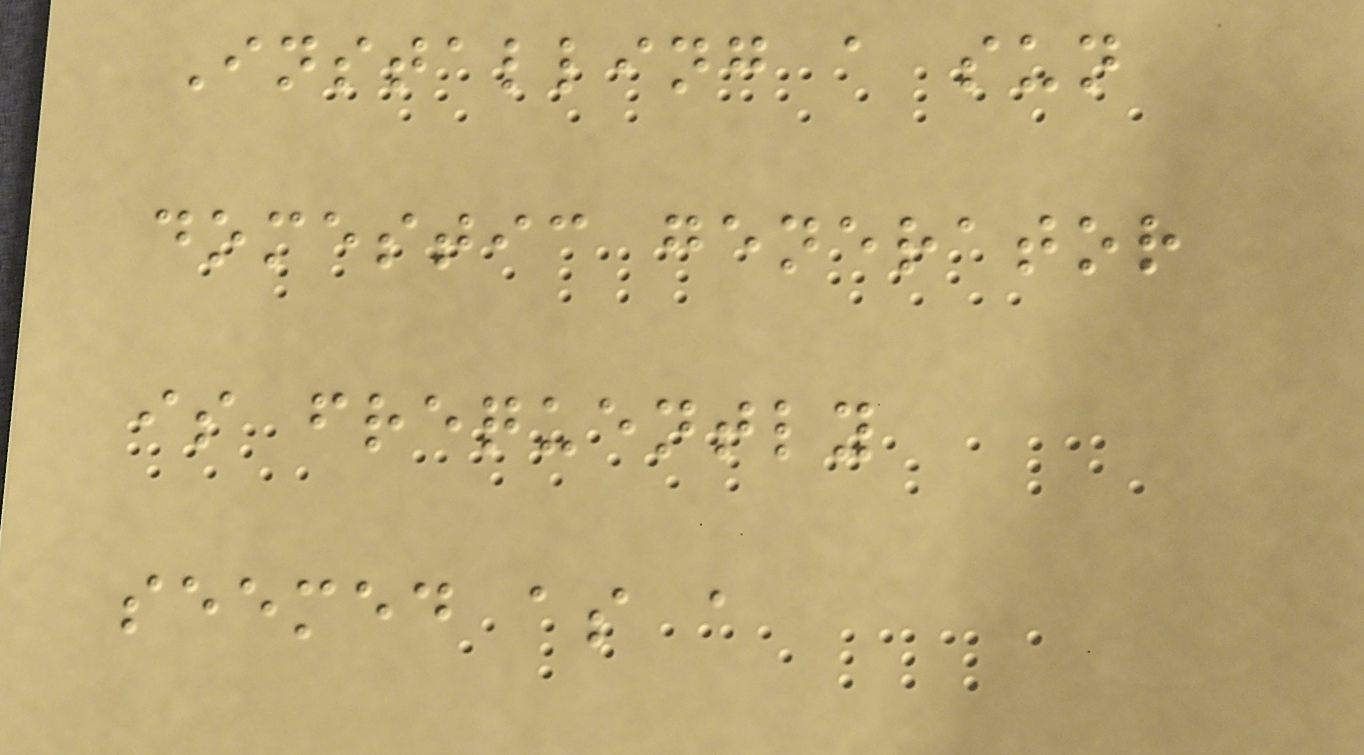Installing a sun
domestic generator
is frequently
seemed as a
